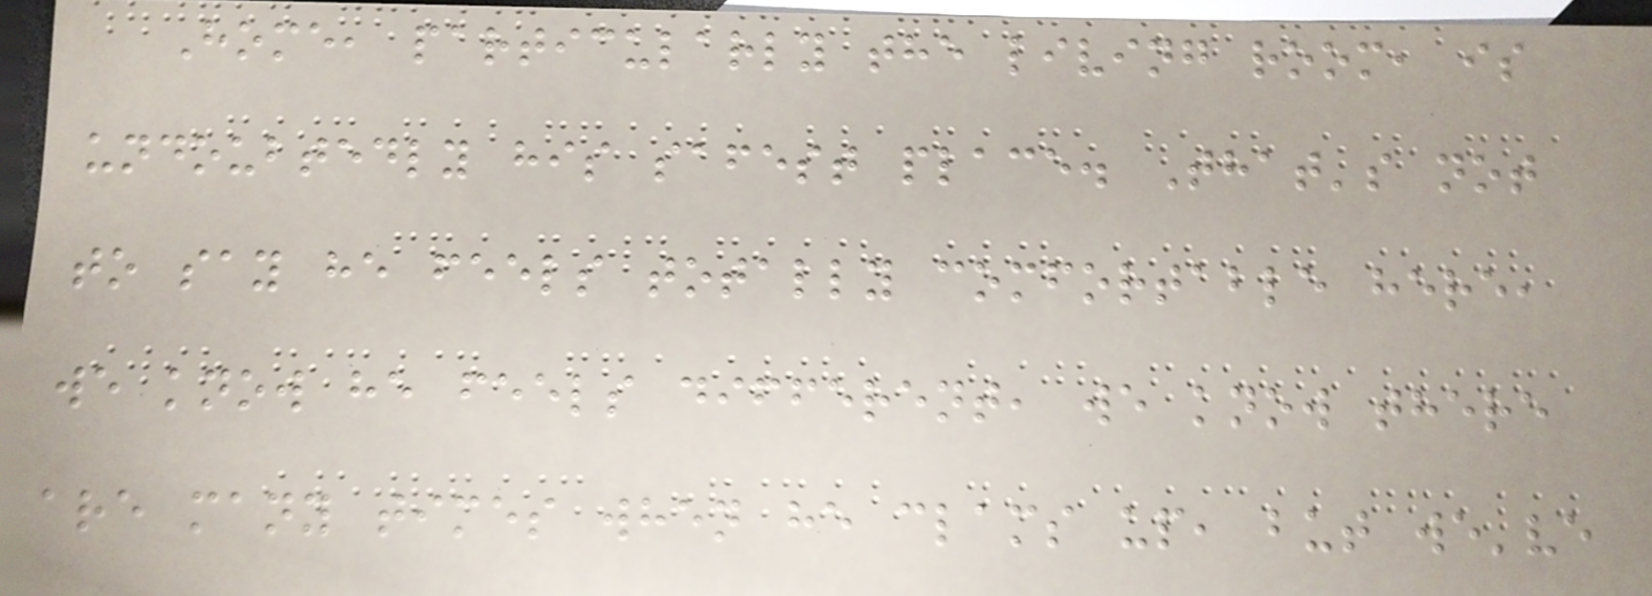Home, particularly the living room, is
undoubtedly his safest place. That's not
to say he feels totally comfortable here,
we know he feels different, we know there
are many times when he clams up, but we've
